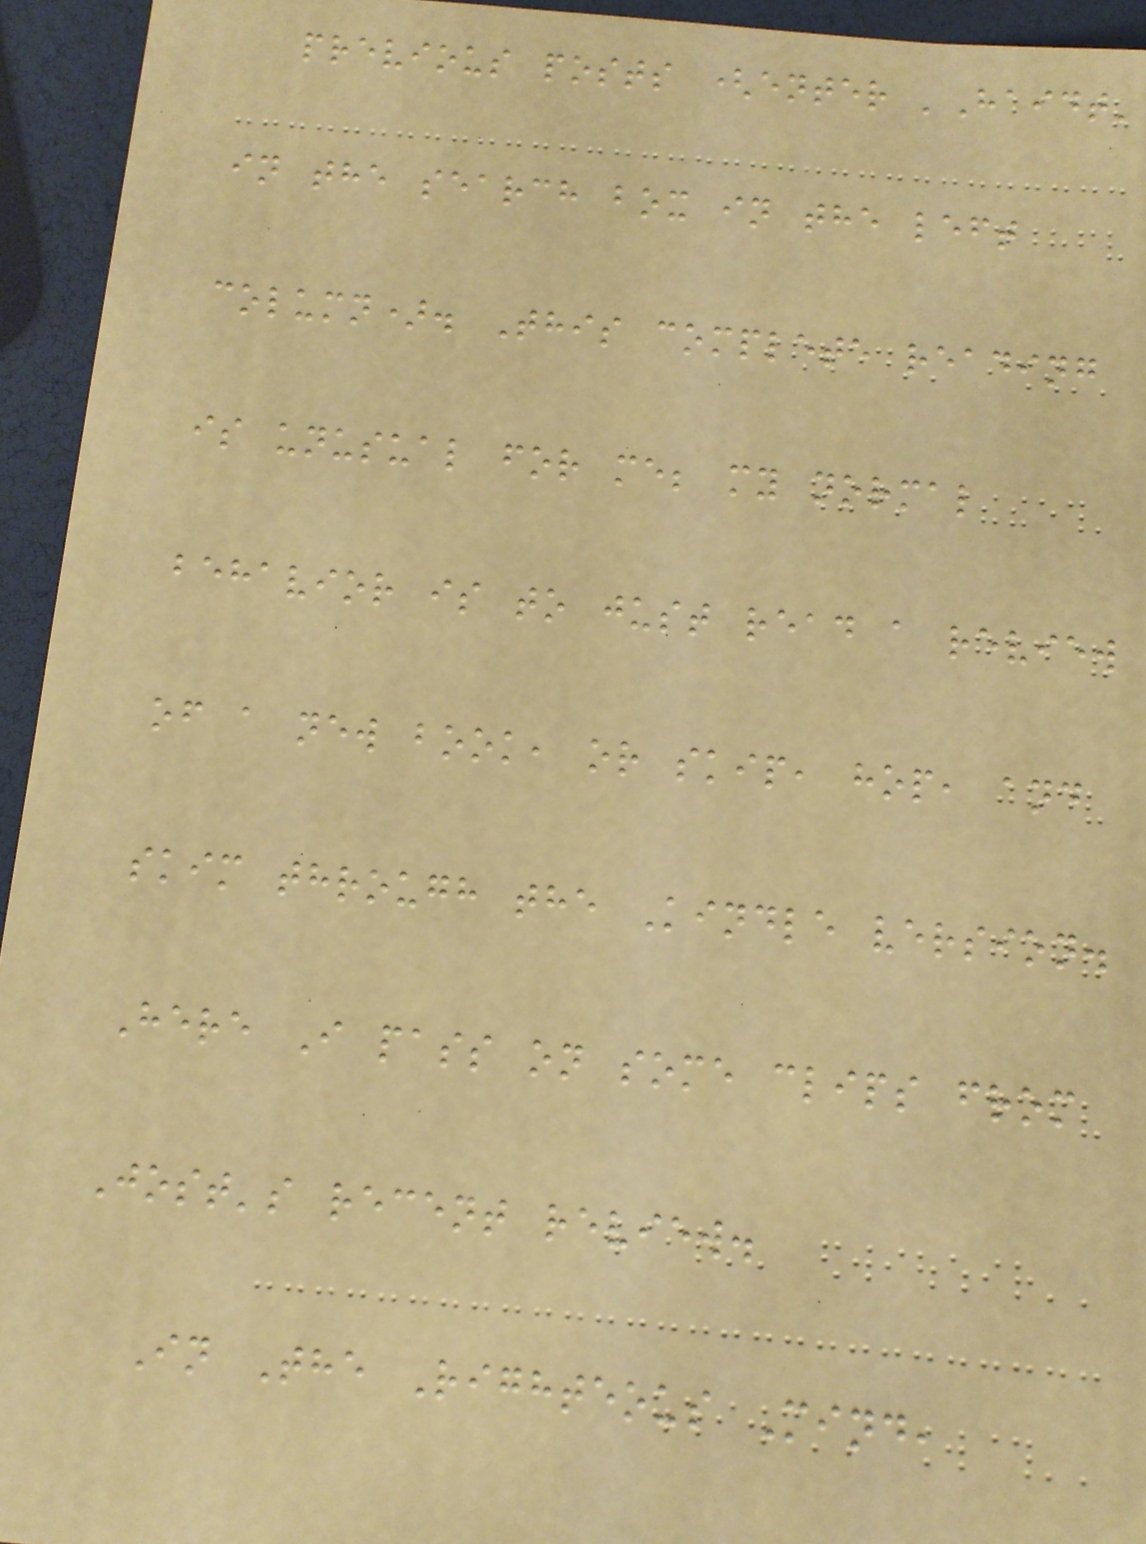previous posts (enter 'Haidt'
in the search box in the left
column). This complete reading
is unusual for me; my normal
behavior is to just read a review
of a new book, or skip, hop, and
skim through the Kindle version.
Here I pass on some clips from
Jost's recent review.
In The Righteous Mind,
